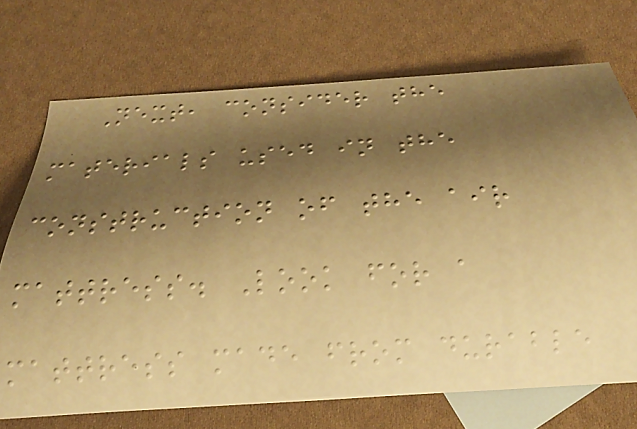Next, consider the
materials used in the
construction of the air
mattress. Look for a
mattress made from durable
